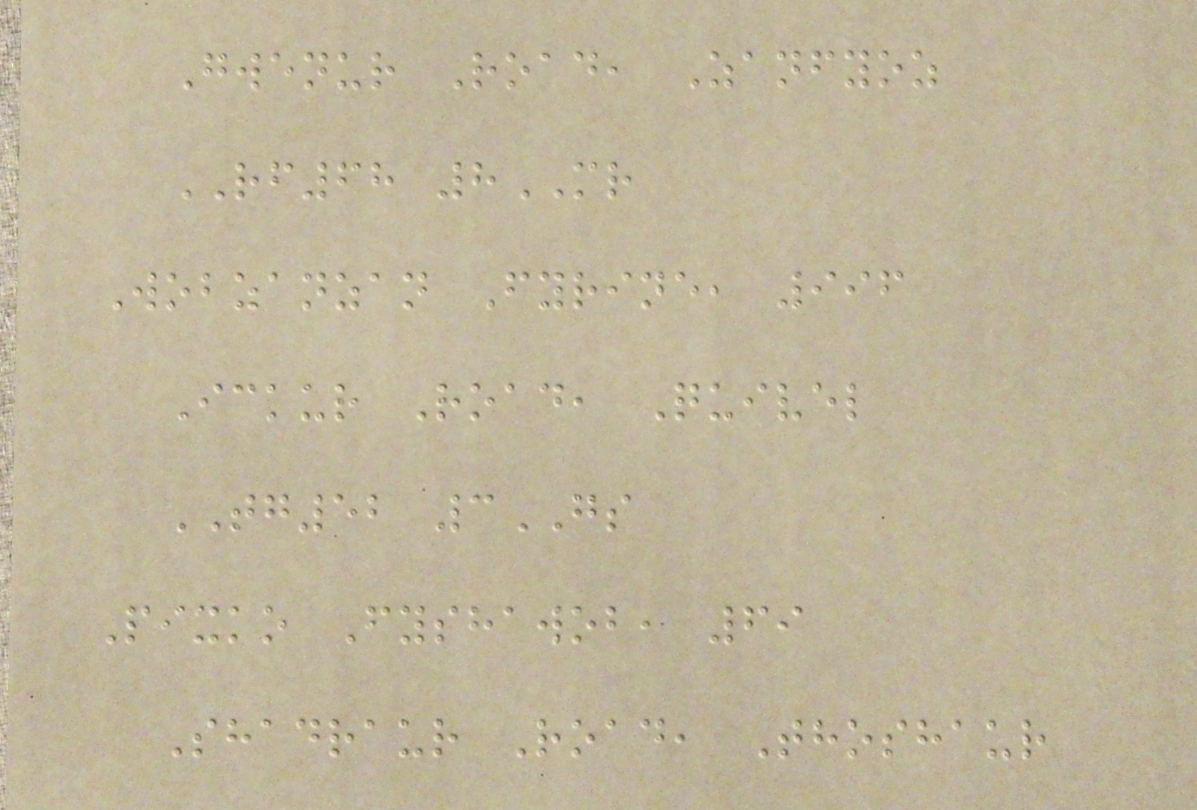Gwenur Road, Zanfyoz
RF68 8MR
Wobzanzan Fyrine, 996
Ickur Road, Quivel
TG52 3GS
Pixko Fyshawob, 69
Shadraur Road, Thoshaur
